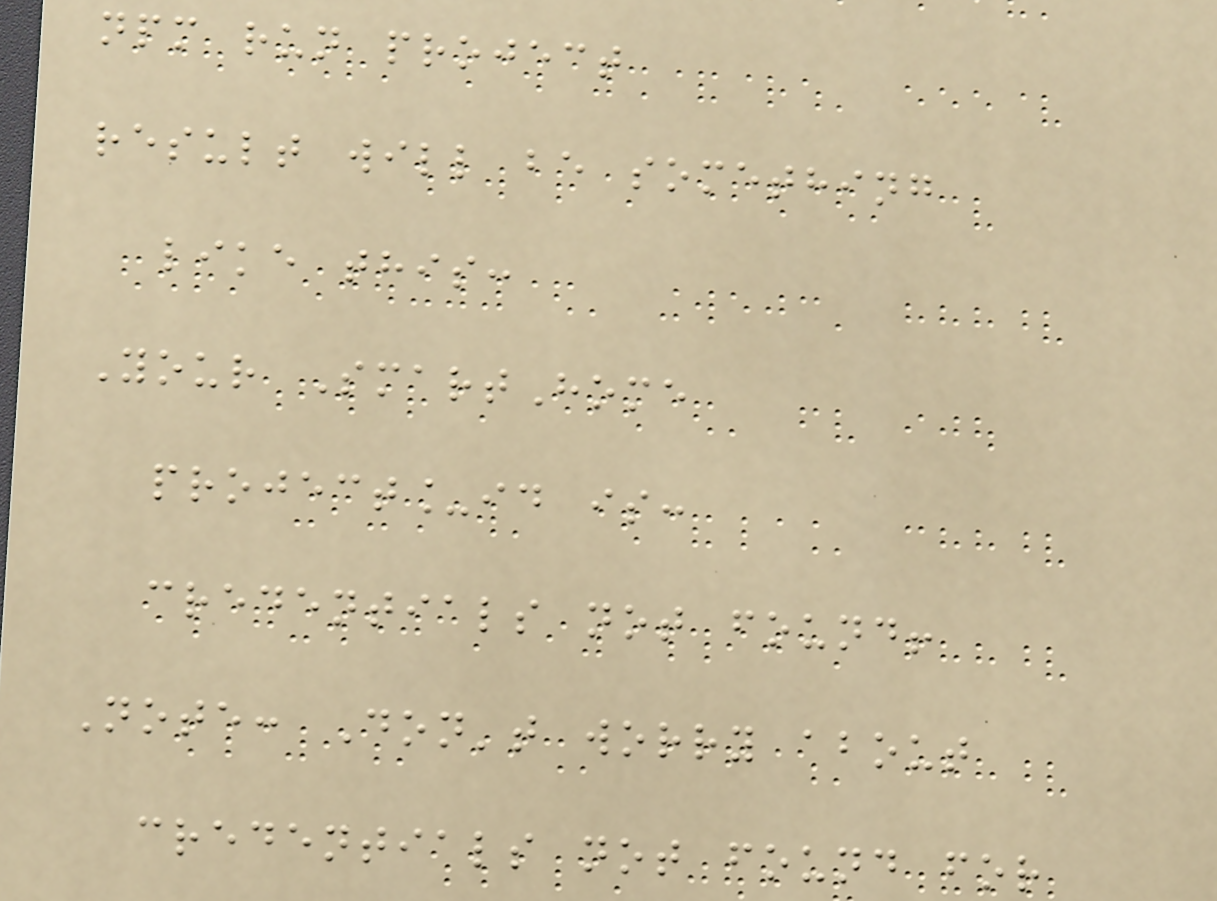npm run project
result will be something
like this:
Your SmartHome
project_id is:
credentials not found!
Note: Don't worry about
credentials not found for
